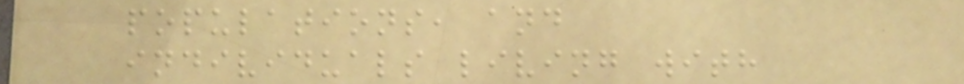populations, and
individuals living with
